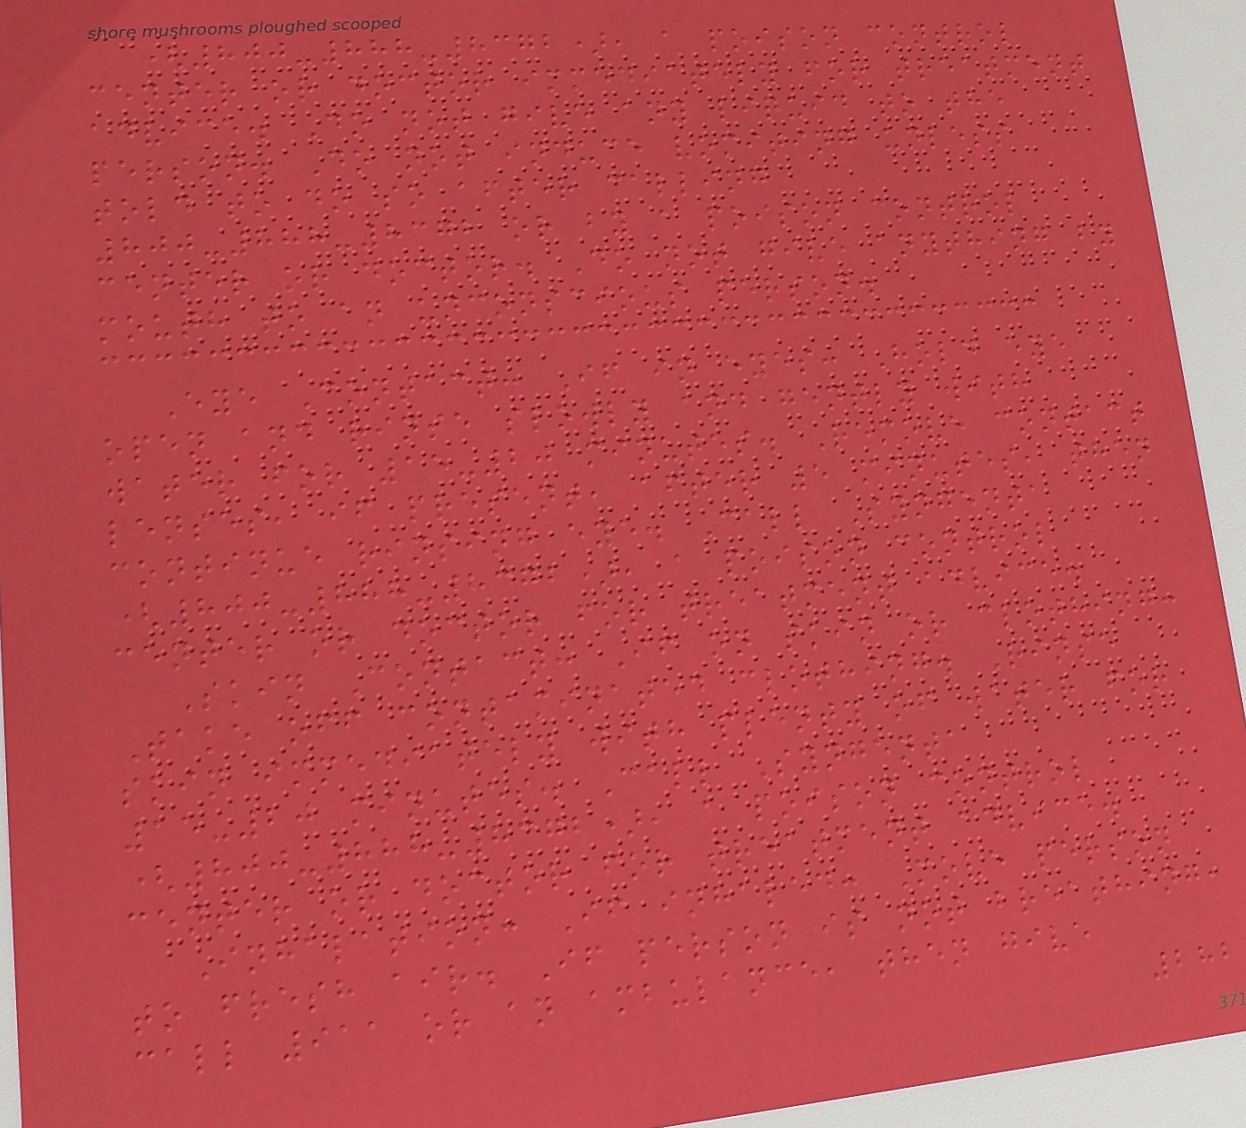(800-888-8372), a poison control
center or doctor immediately for treatment
advice. Do not give any liquid to the
person. Do not induce vomiting unless
told to do so after calling
800-888-8372 or by a poison control
center or doctor. Do not give anything by
mouth to an unconscious person.
Eye Contact: If in eyes: Hold eye
open and rinse slowly and gently with
water for 15-20 minutes. Remove contact
lenses, if present, after 5 minutes, then
continue rinsing eye. Call Syngenta
(800-888-8372), a poison control
center or doctor for treatment advice.
Skin Contact: If on skin or clothing:
Take off contaminated clothing. Rinse
skin immediately with plenty of water for
15-20 minutes. Call Syngenta
(800-888-8372), a poison control
center or doctor for treatment advice.
Inhalation: If inhaled: Move person
to fresh air. If person is not breathing,
call 911 or an ambulance, then give
282
